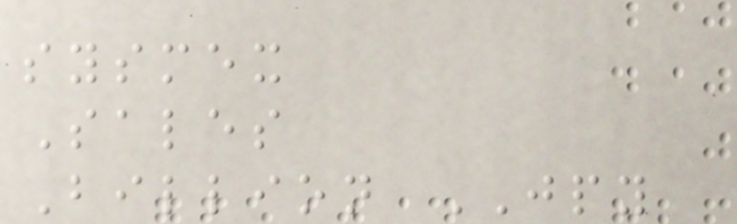sysmex
Sales
Billion JPY
